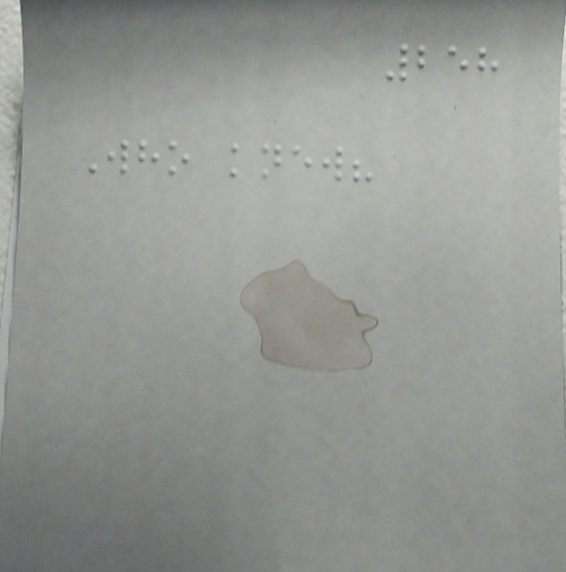258
Who knew?
